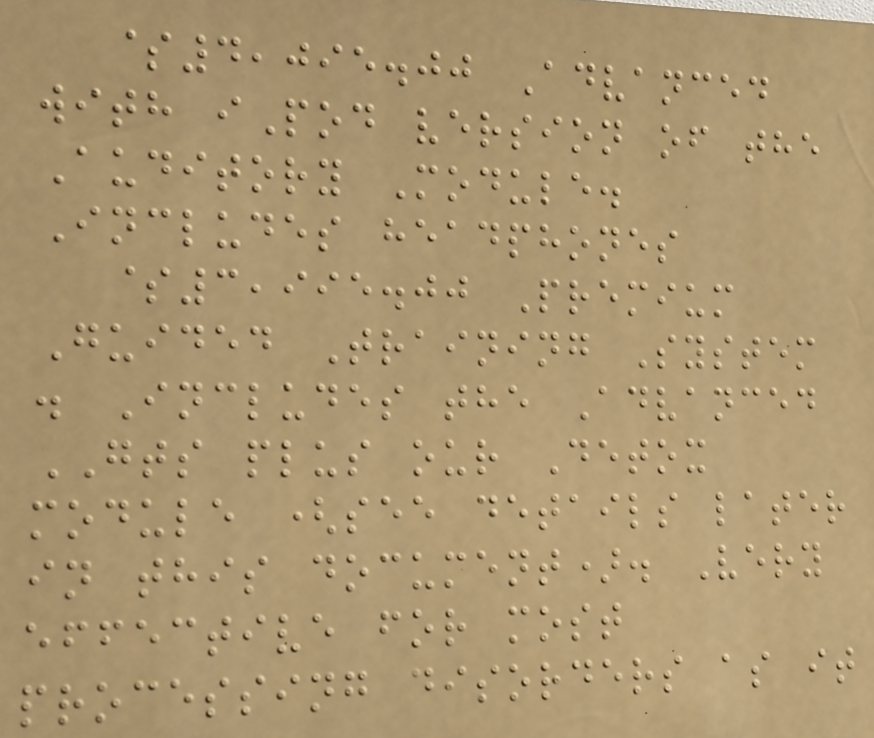$4,095.00 Advanced
with iPod version of the
Auditory Module.
Includes headphones
$3,995.00 Premium
Guided Training System
. Includes the Advanced
GTS plus our Detox
module (see details later
in this document). Very
effective for most
processing disorders as it
